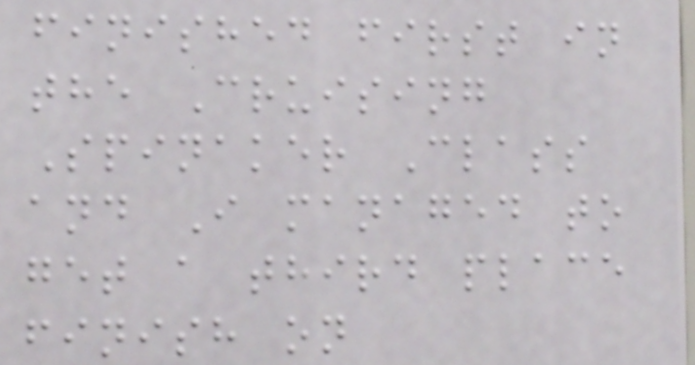finished first in
the Cruising
Spinaker Class
and I managed to
get a third place
finish on
